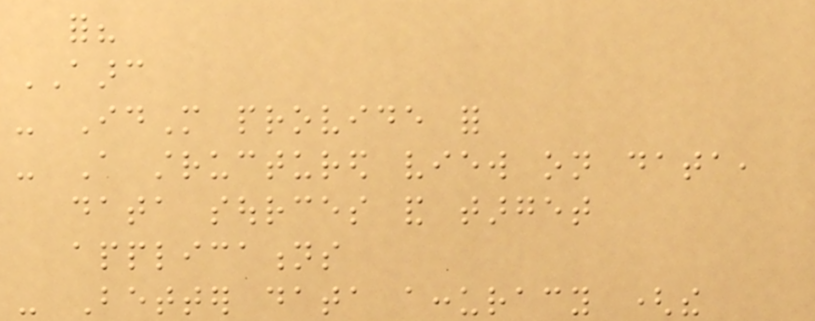for?
AARC
- IdM provide for
- A structured view on data,
data sources and target
applications
- Better data accuracy (the
